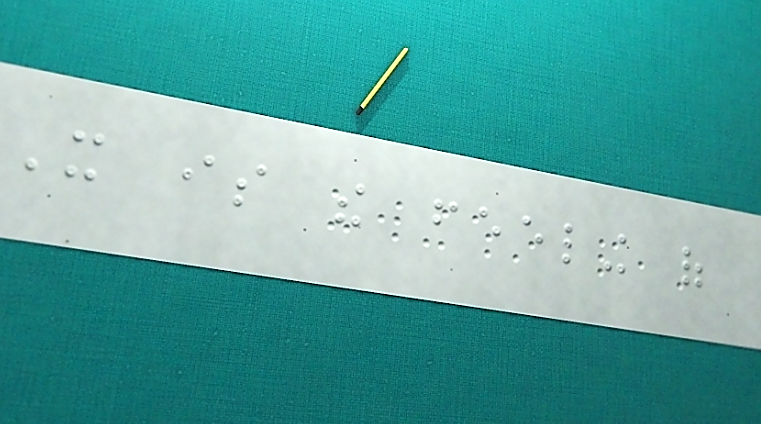It is the feeling of
